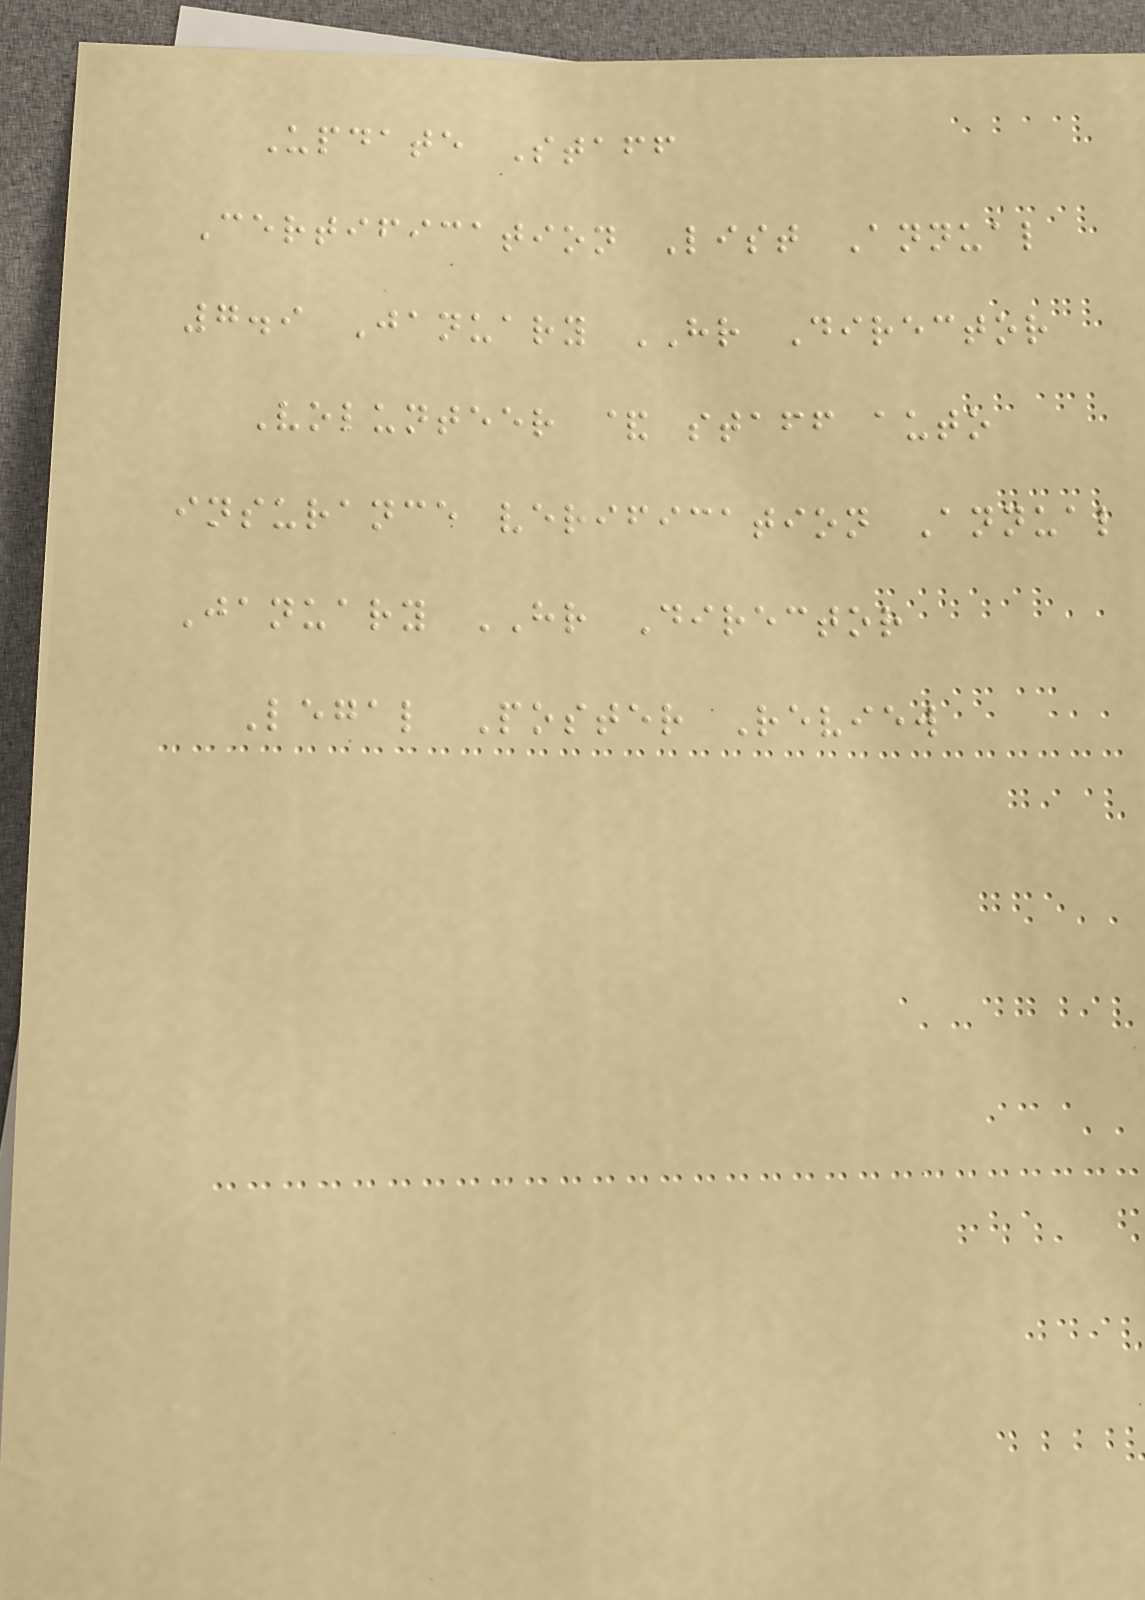Update Staff
Certification List Annual
7.9 January HR Director
Volunteer & staff auto
insurance verification Annual
January HR Director
Legal Poster Review
